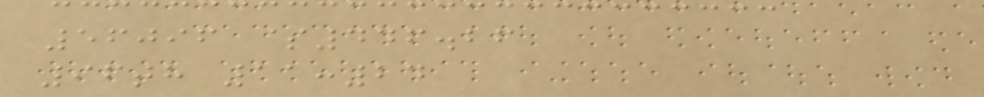56096 $446.26
96th 11:24
